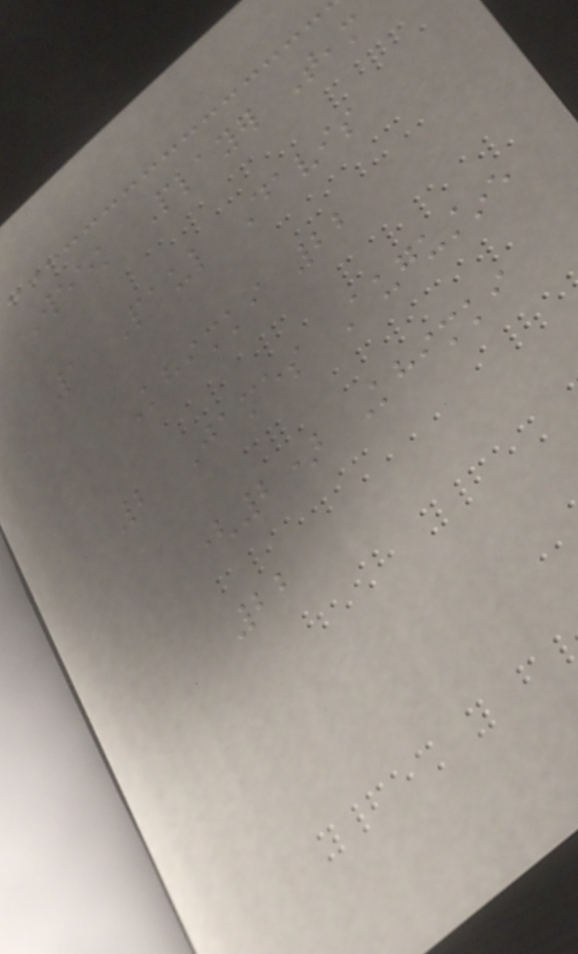Week Player Team
1 Paul Davis
Khimki 22
2 James Augustine
(2) Khimki
22
